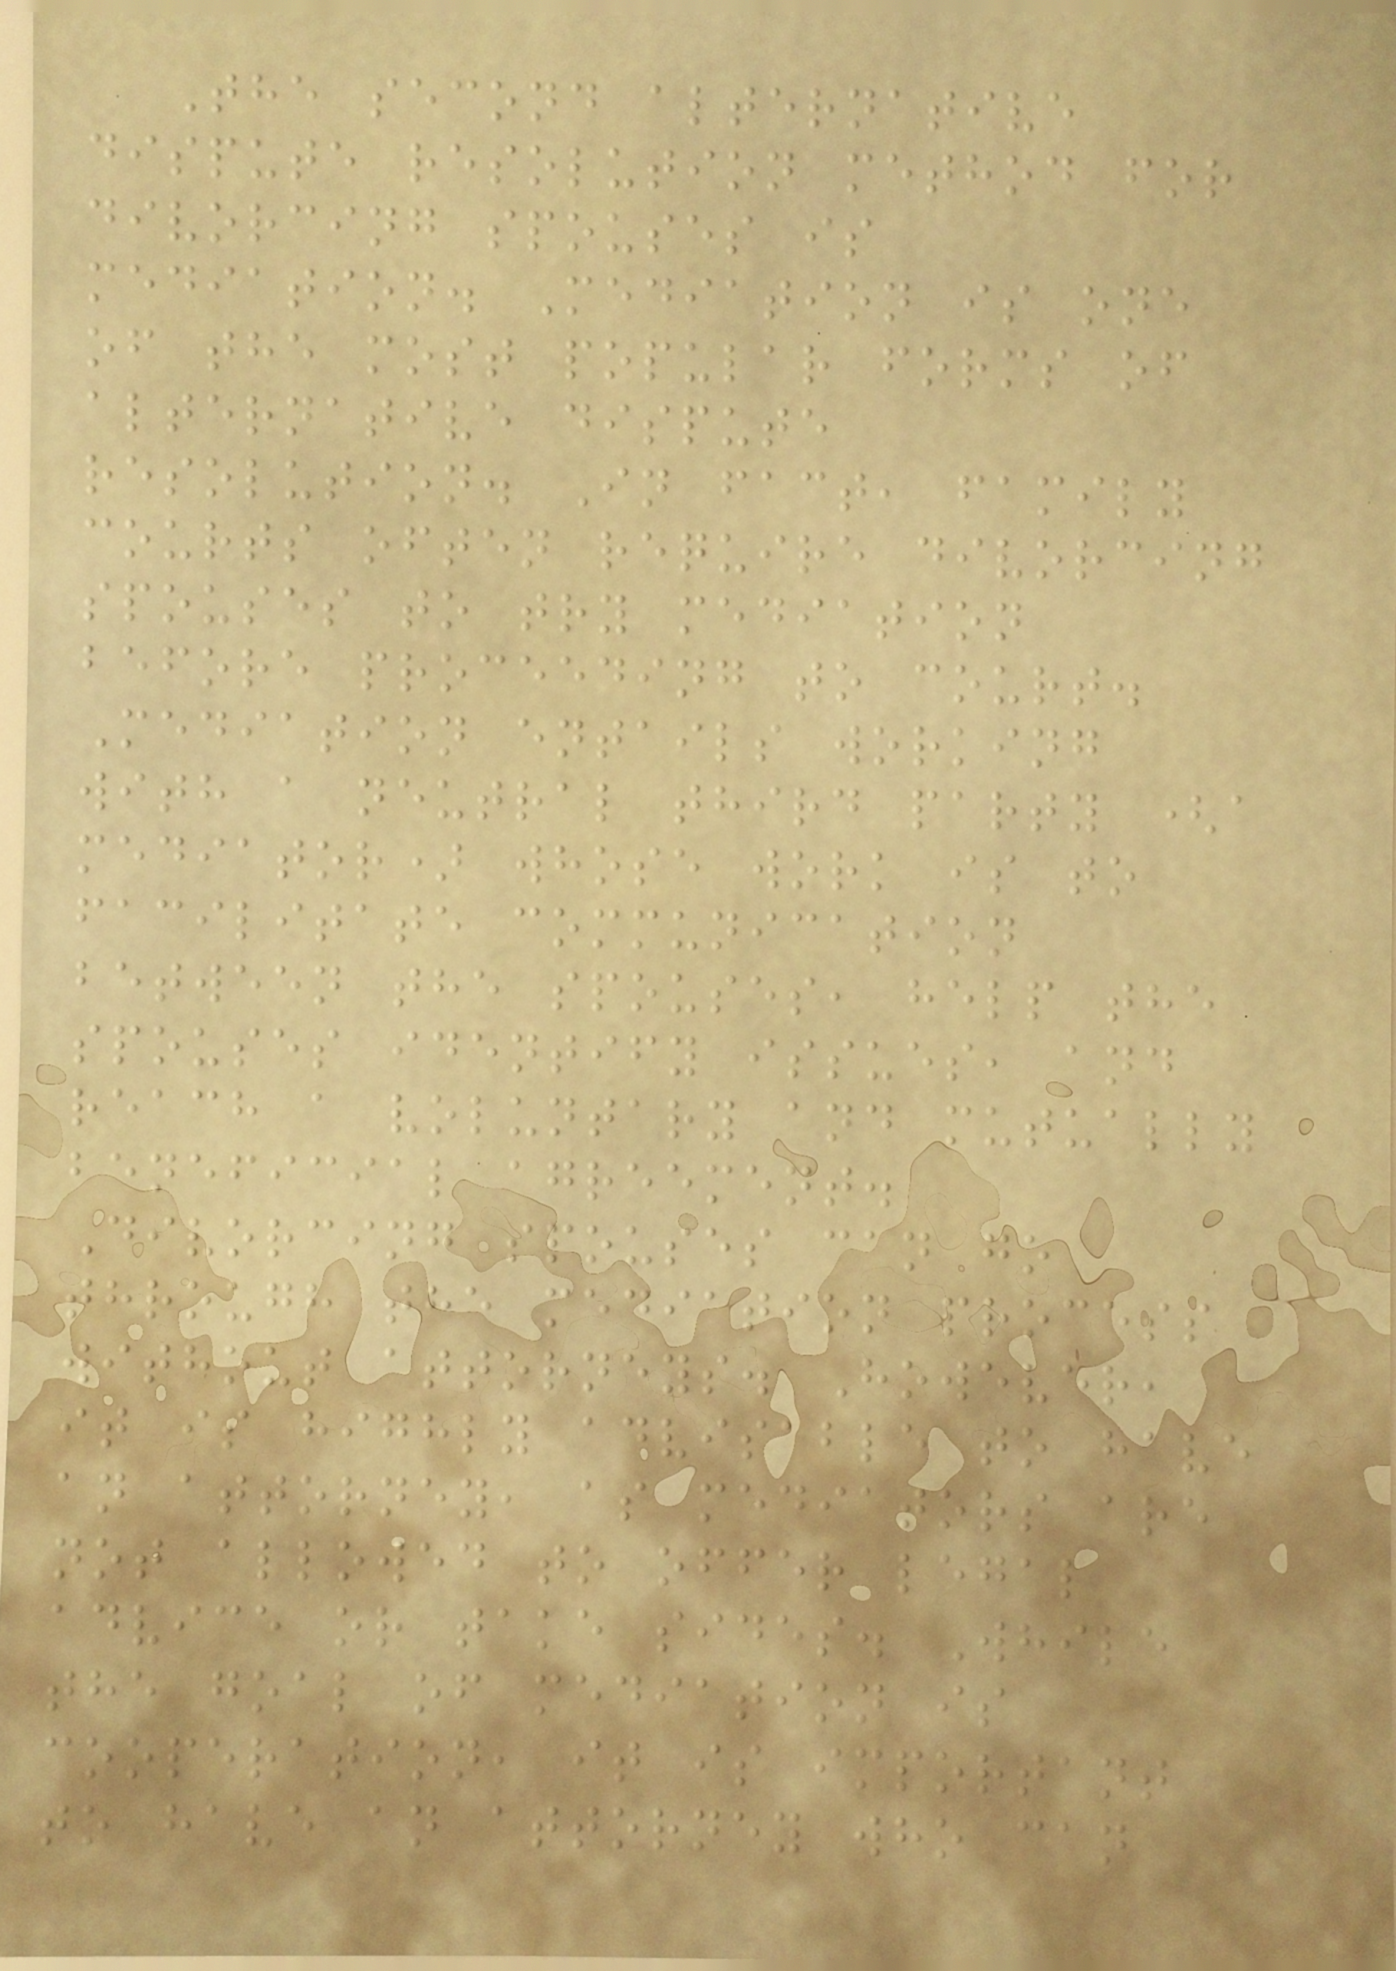The second alternative
dispute resolution method for
divorcing spouses is
mediation. Mediation is one
of the most popular forms of
alternative dispute
resolution. In fact, family
courts often require divorcing
spouses to try mediation
before proceeding to court.
Mediation entails working
with a neutral third party (a
mediator) whose work is to
facilitate communication
between the spouses, help the
spouses identify issues, and
reach a voluntary and mutually
beneficial agreement.
Divorcing spouses can go
through the mediation process
without attorneys. However,
it is highly advisable to have
an attorney, as mediators are
not allowed to offer legal
advice or take sides. While
the goal of mediation is
cooperation, it is important
to have an attorney who can
